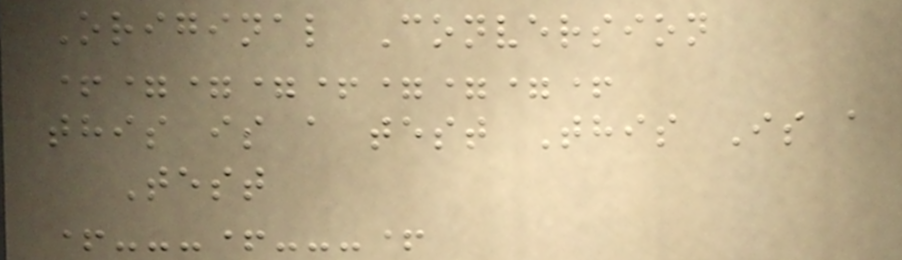Original Conversion
+===+===+
this is a test This Is a
Test
+---+---+
